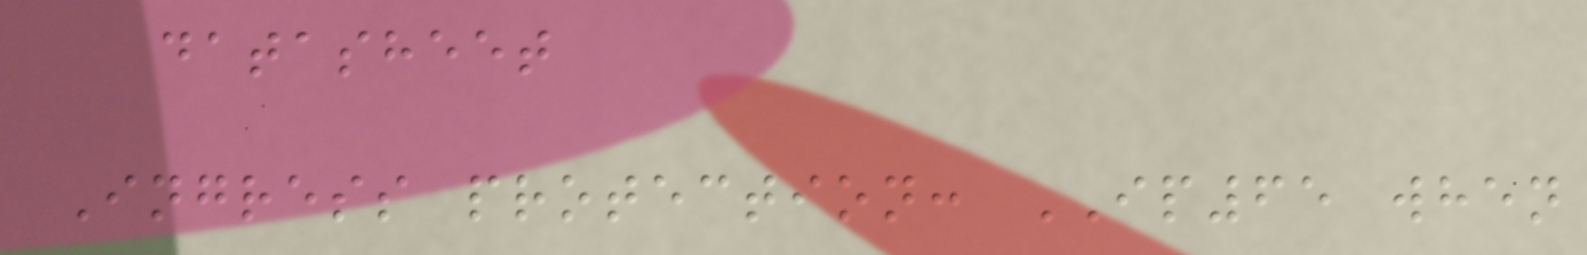datasheet
Ingress protection: IP65 when
